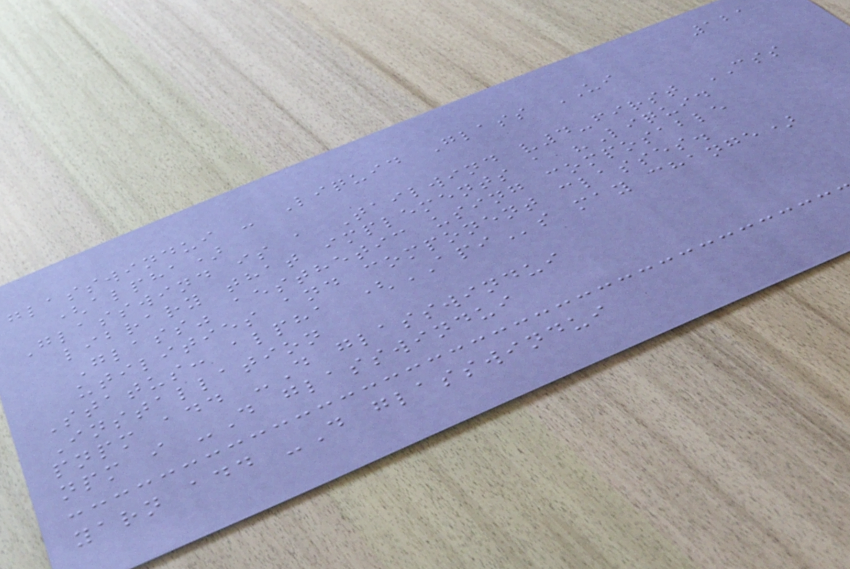121
glasswindui - Liquid Glass UI
(alpha)
Glasswind is a Tailwind v4-first CSS
library that implements a "Liquid
Glass" aesthetic using composable
utilities and component classes.
Status: alpha (APIs may change)
Installation
pnpm add -D glasswindui
npm i -D glasswindui
yarn add -D glasswindui
